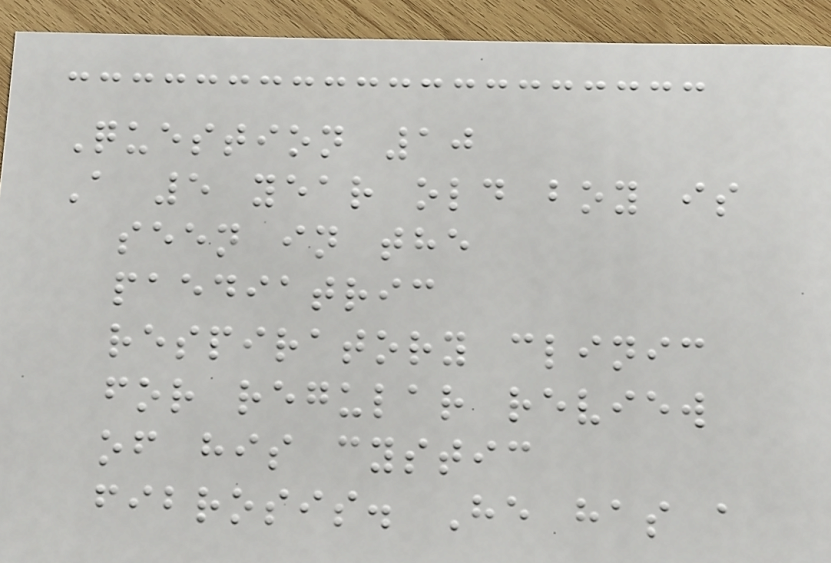Question 10
A 5 year old boy is
seen in the
paediatric
respiratory clinic
for regular review
of his cystic
fibrosis. He has a
